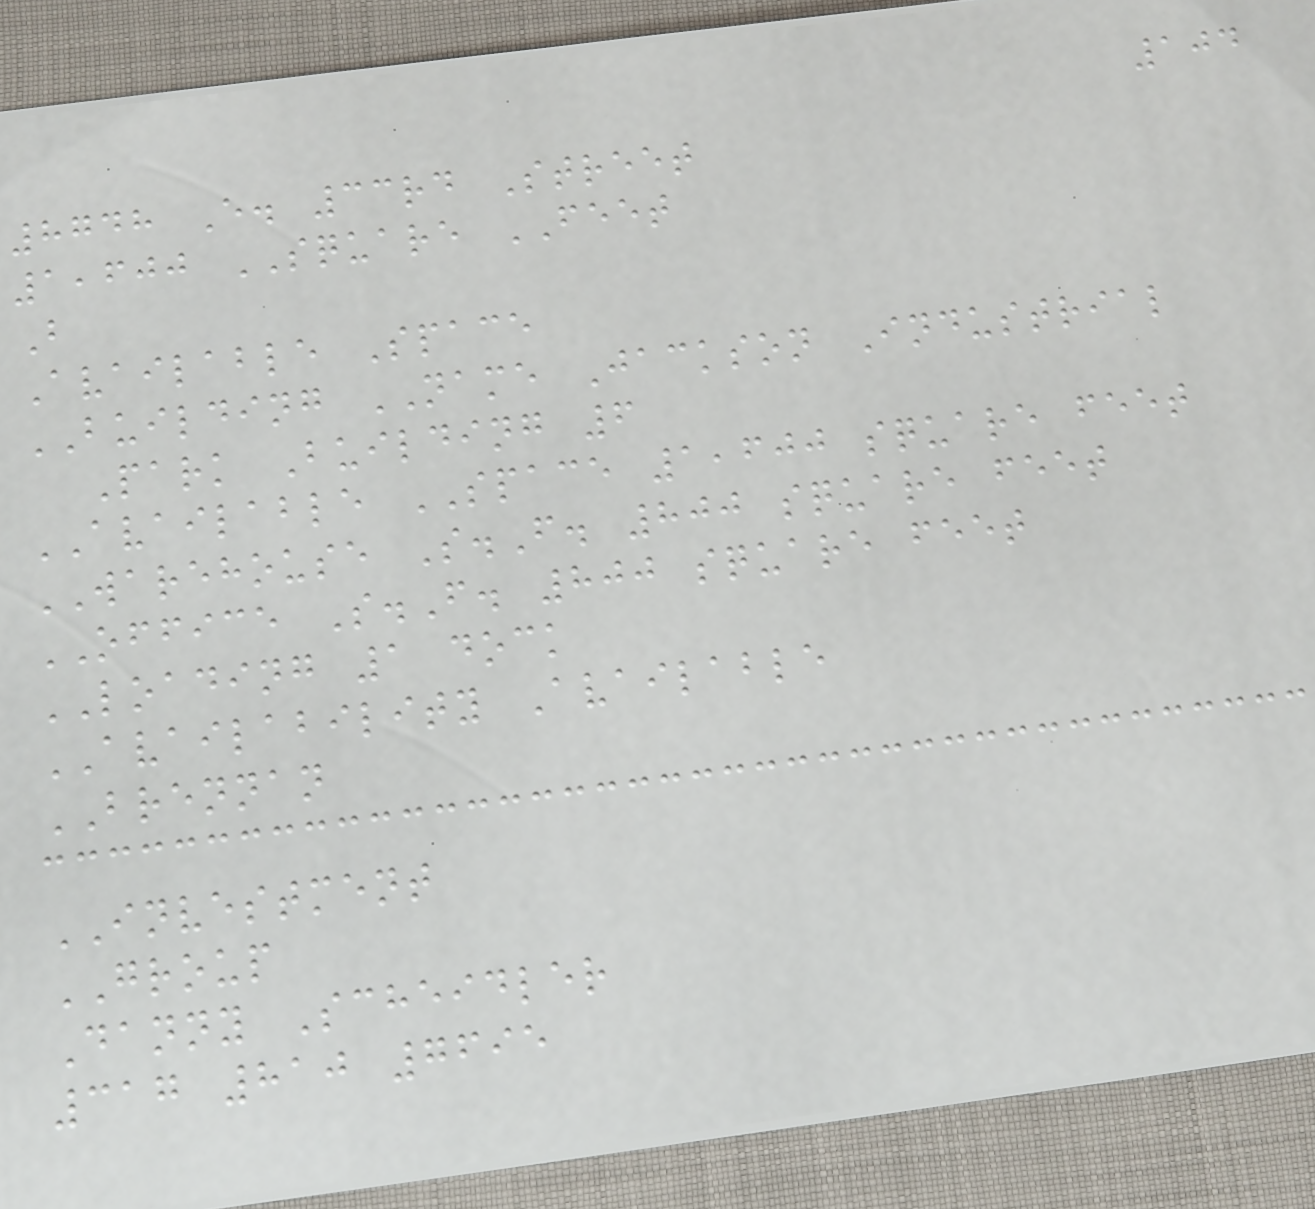104
8748 E. 33rd Street
1,600 SQUARE FEET
B
Available Space
BUILDING NAME Jackson Industrial
Park Building 6
AVAILABLE SPACE 1,600 square feet
WAREHOUSE S.F. 800 square feet
OFFICE S.F. 800 square feet
LOADING 1 dock
AVAILABILITY Available
BRENNAN
INVESTMENT
GROUP
Danny Scheidler
317 810 7695
